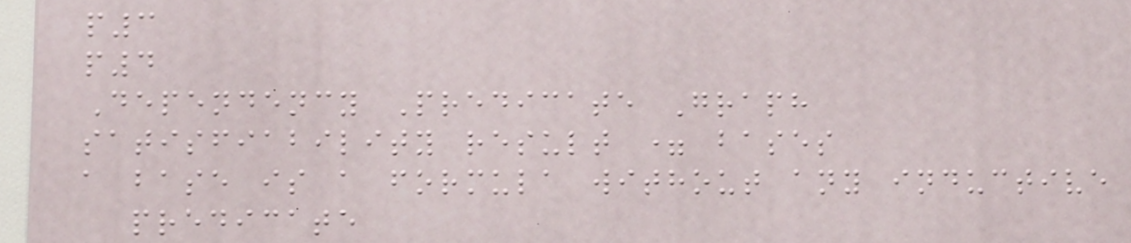p3
p4
Dependency Predicate Graph
satisfiability result = bases
a base is a formula without any inductive
predicate
